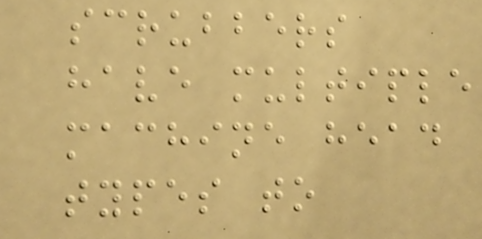scrubbers
have multiple
machine head
types to
